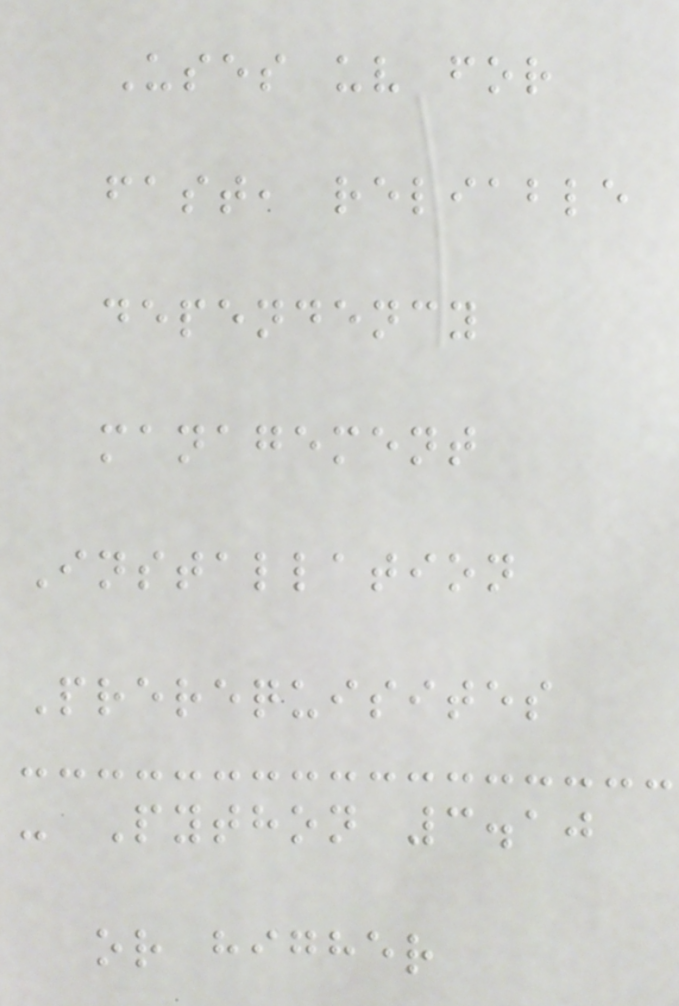Uses uv for
fast, reliable
dependency
management
Installation
Prerequisites
- Python 3.10
or higher
